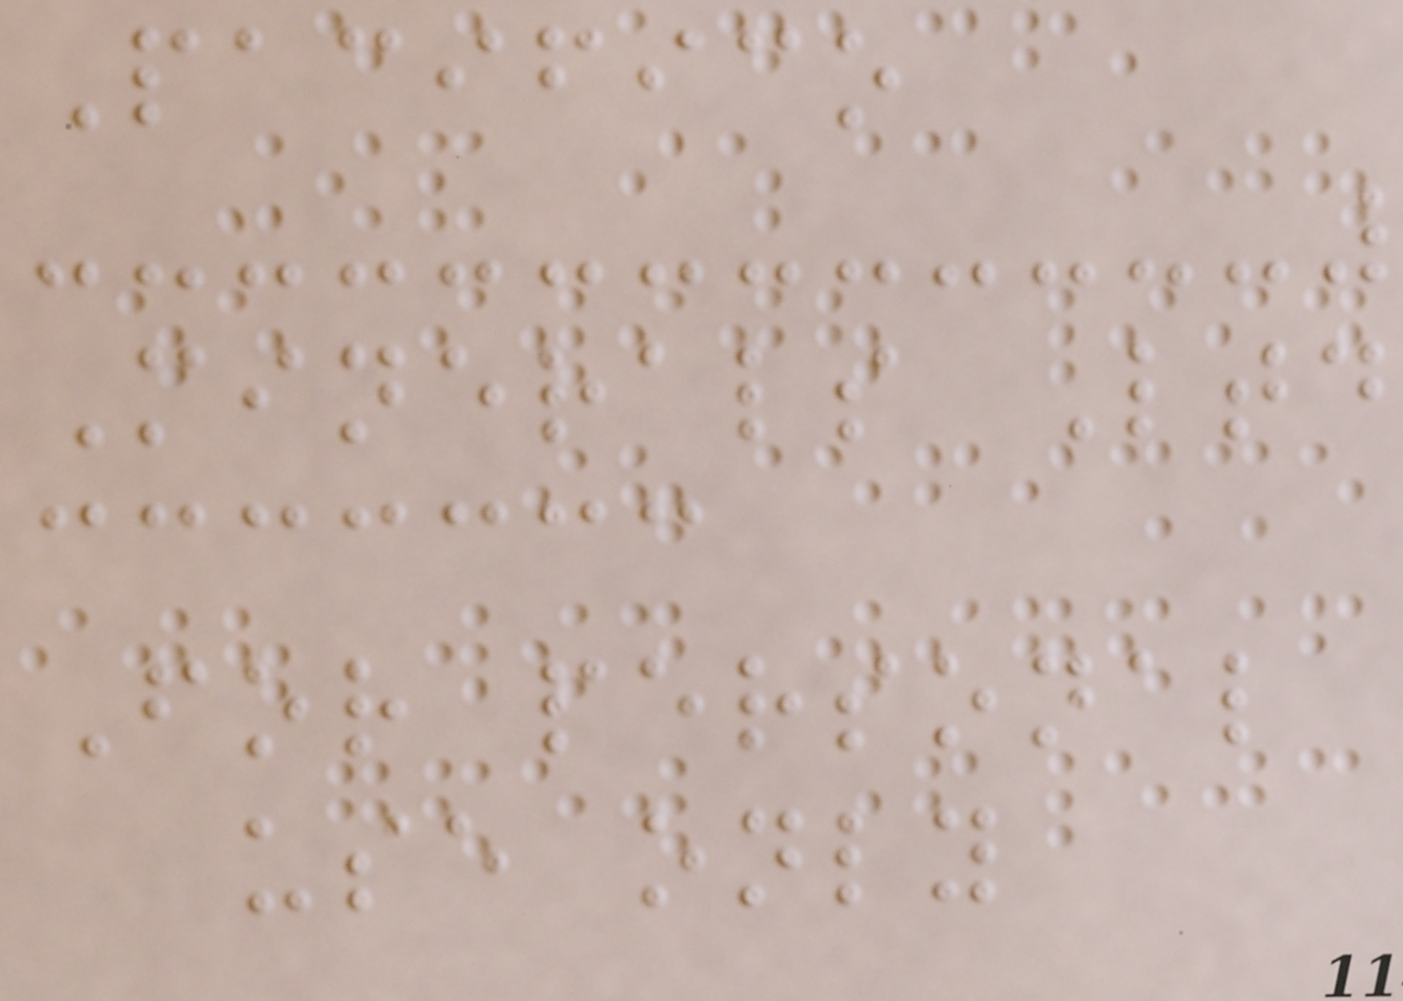Pacifico
Minerals Ltd
For personal
use only
